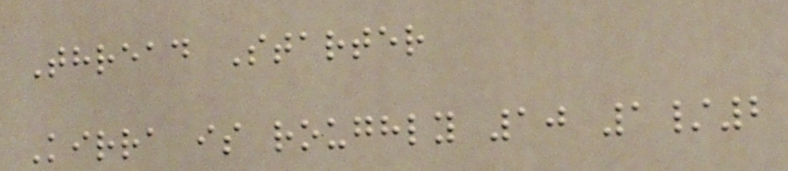Thread Starter
Kirra is roughly 10 1/2
